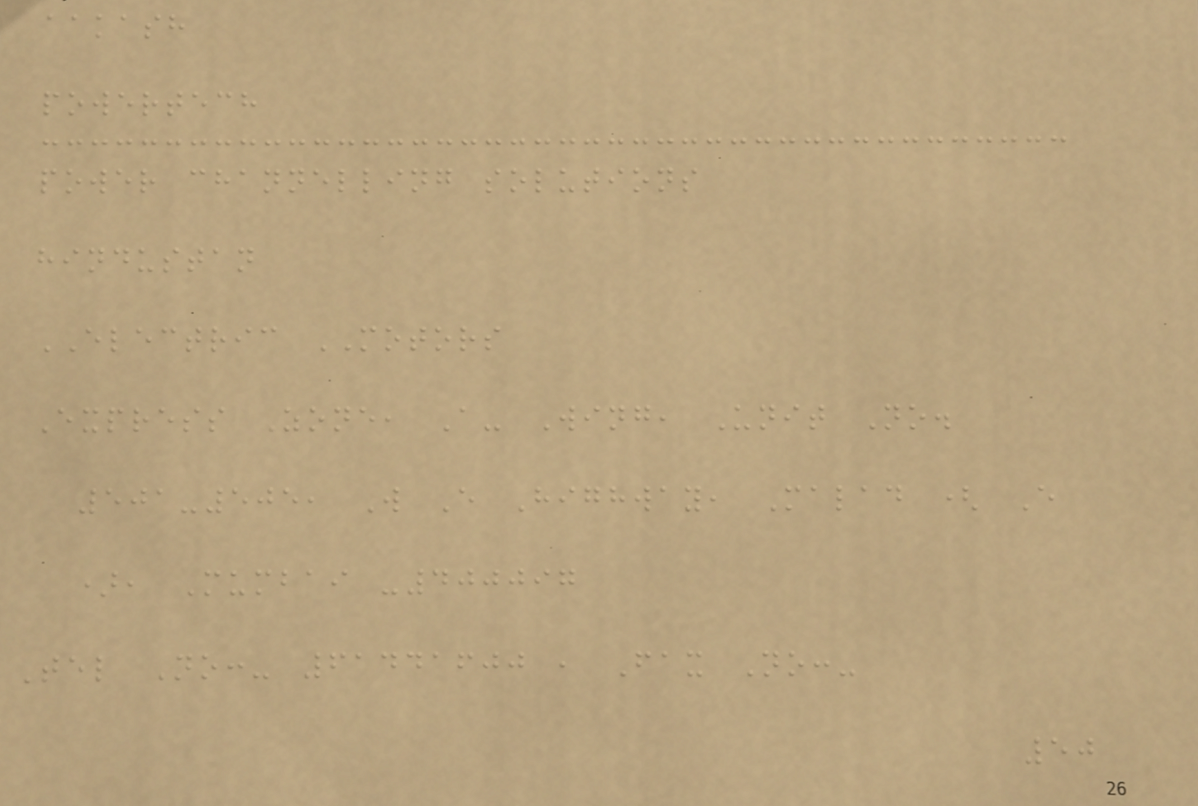aakash
powertech
power channelling solutions
hindustan
ELECTRIC MOTORS
Express Zone, A- Wing, Unit No.
501-505, W E Highway, Malad ( E
), Mumbai -400097
Tel No:- 61441600 , Fax No:-
50
